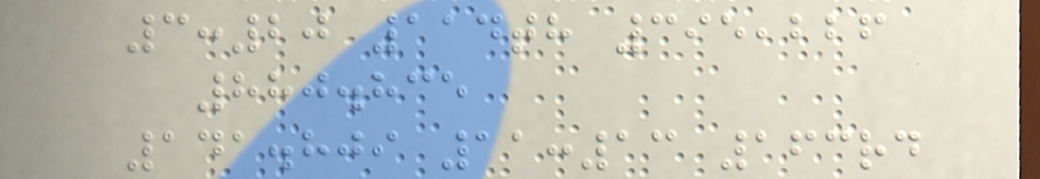3:20 114th 395,226
880.835
141.809 11:13 163rd
